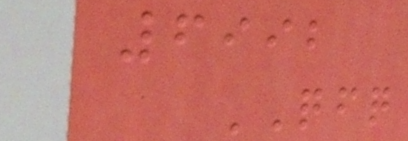6992
QFQ
